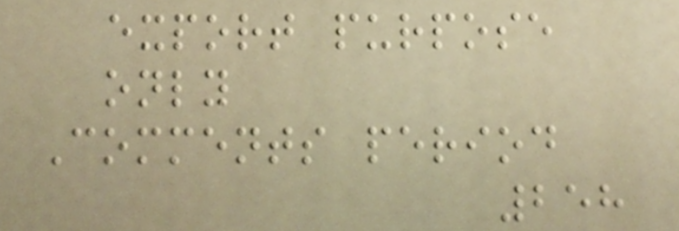export purpose
only
Comments period
258
